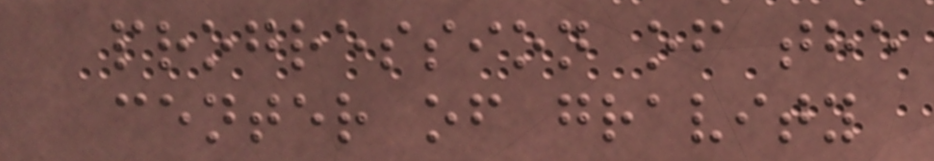progression of the
center of gravity
